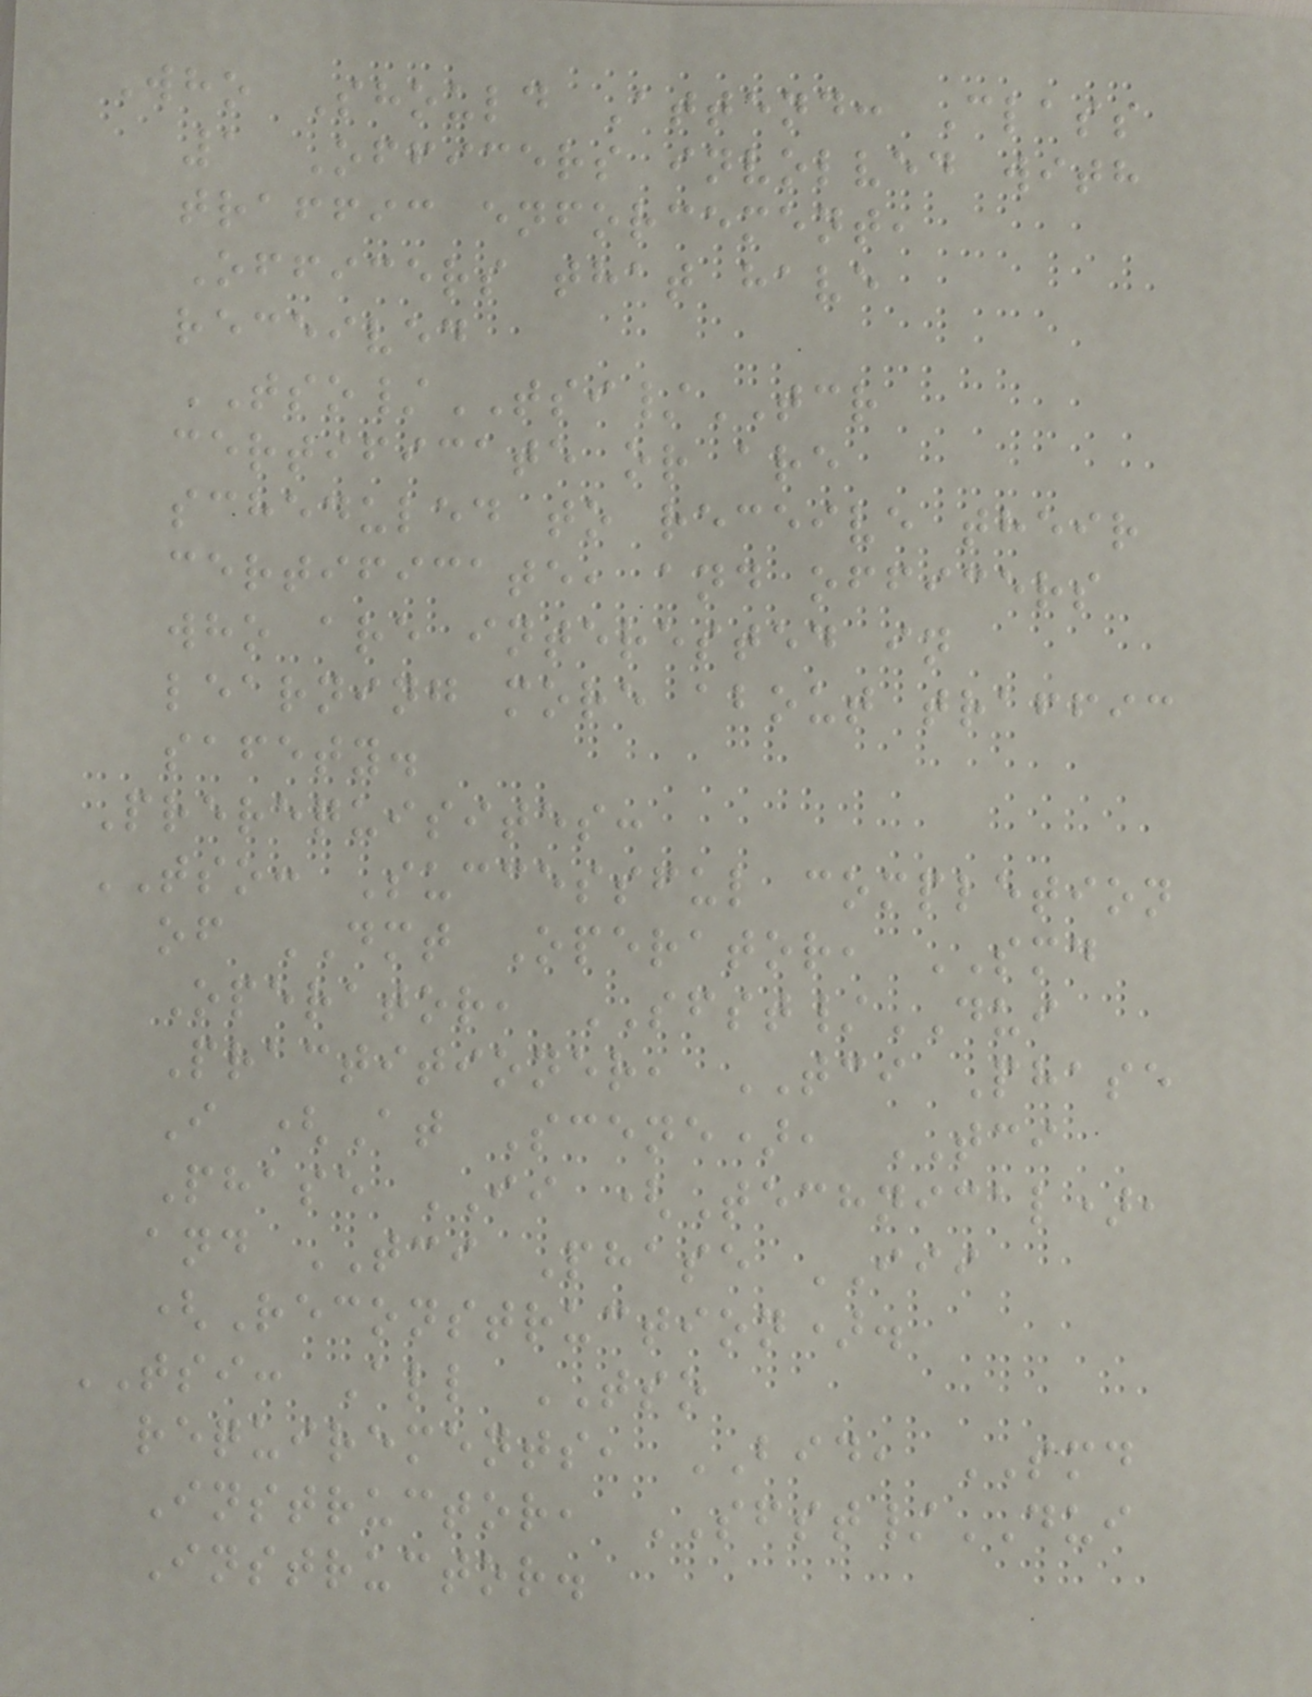Who Should Attend: Class
1 Officers involved with
traffic enforcement,
Officers that have
received
TSO/TSI/TCR
certificate or are
scheduled to receive their
certificate, and officers
who are interested in
learning more about traffic
safety.
Prerequisites:
TSO: Successful completion
of DMT Operator, SMD
Operator, SFST/DUI
Practitioner, TCI Phase
I (At Scene), TCI
Phase II (Technical),
and TCI Phase III
(Reconstruction).
TSI: All TSO
requirements, BID, SMD
Instructor, SFST/DUI
Instructor.
